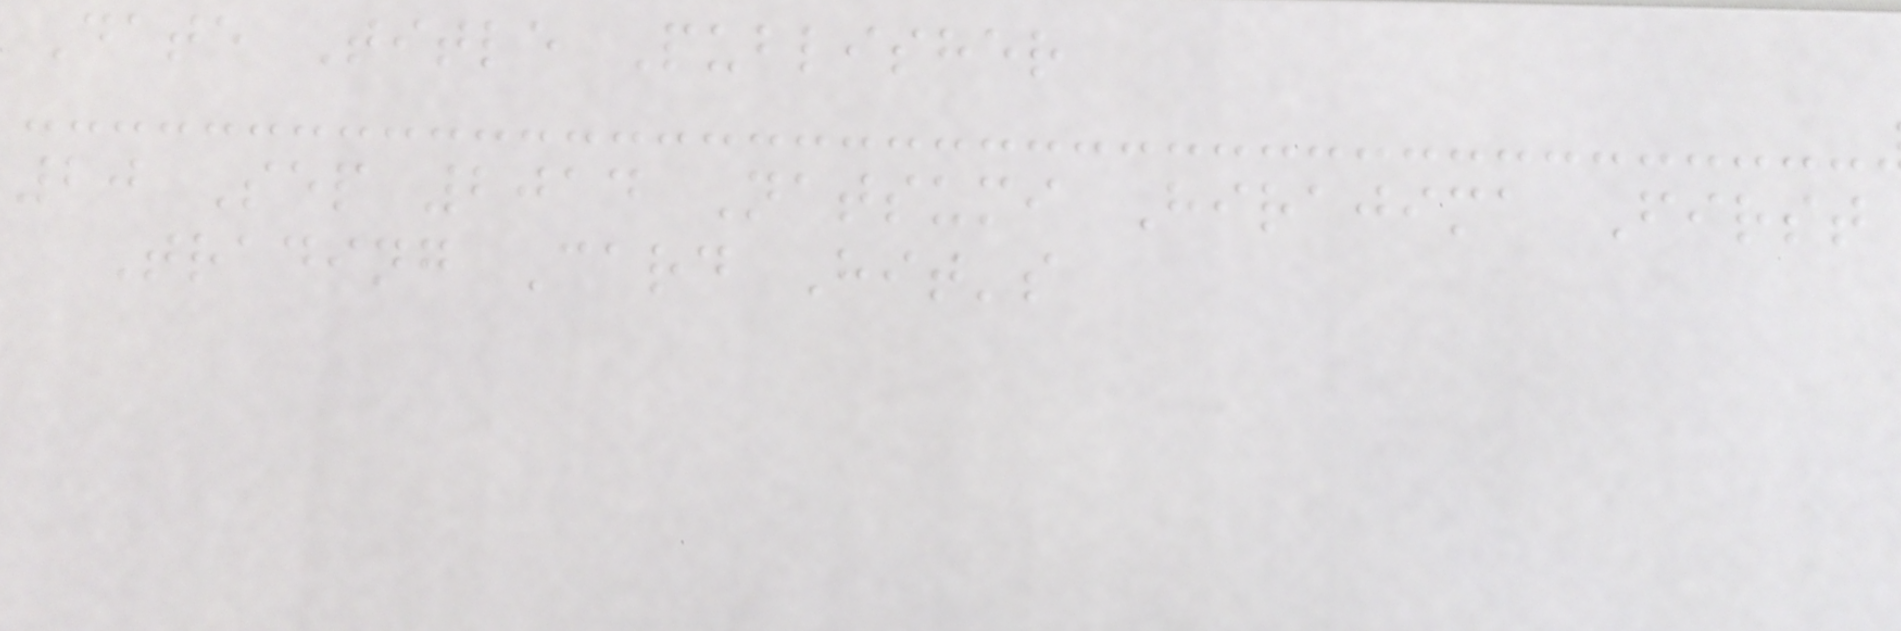Date Title Publisher
20 Sep 2014 Natsumi Hirajima First
Trading Card Hit's
